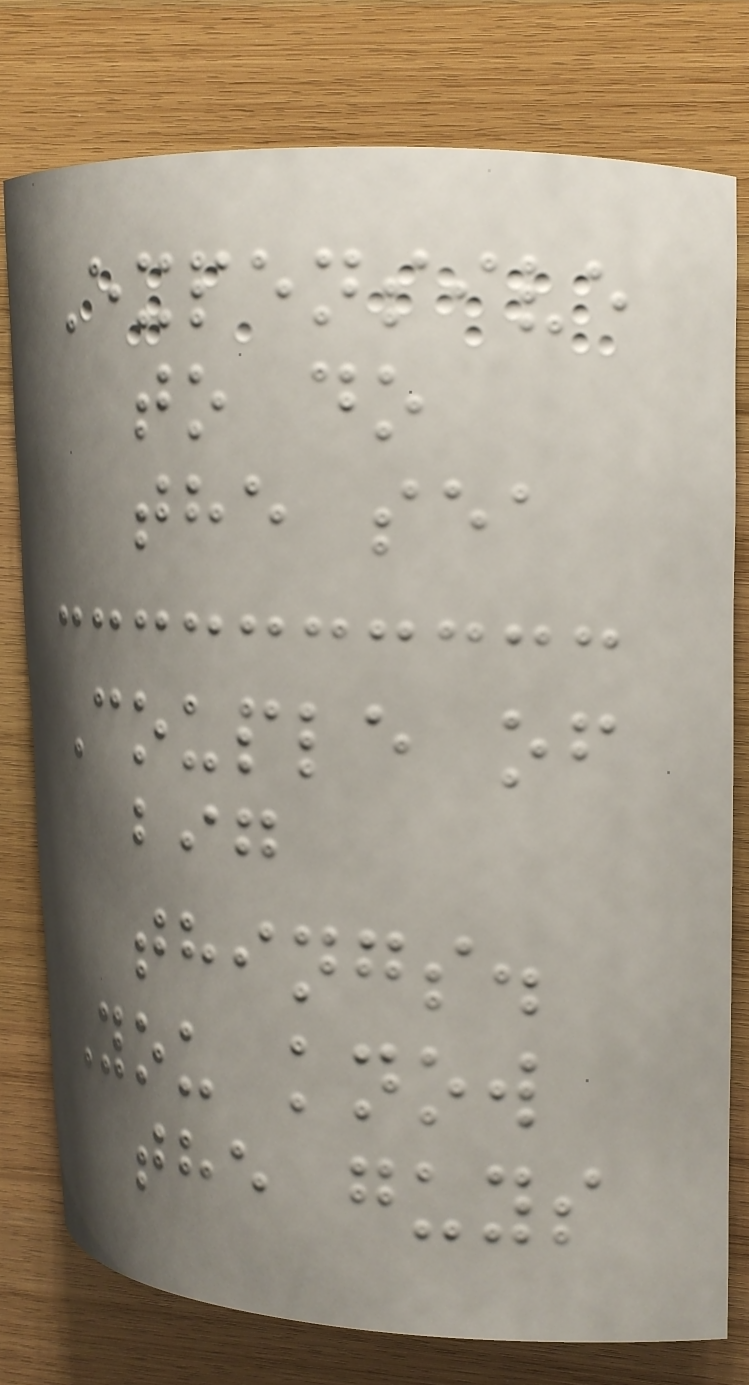Expensive
to do
the sea
Couple of
big
things.
You know
the guys
